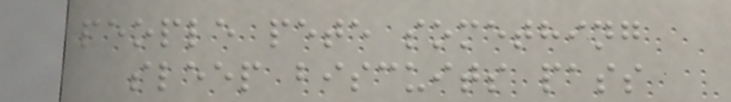people pete something
sleep biscuits pass
